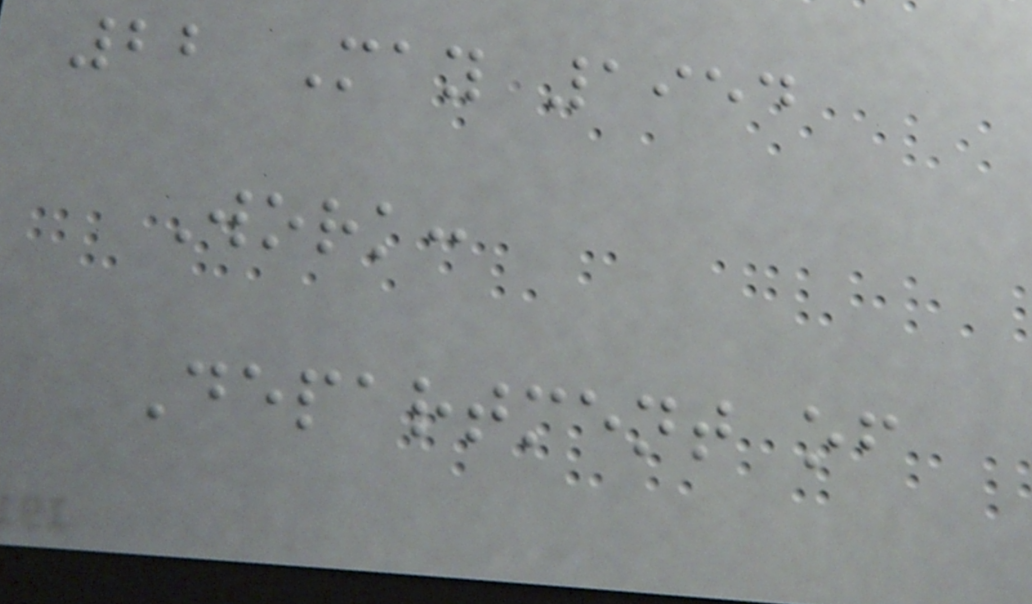22 May 1954
Work:
Department of
